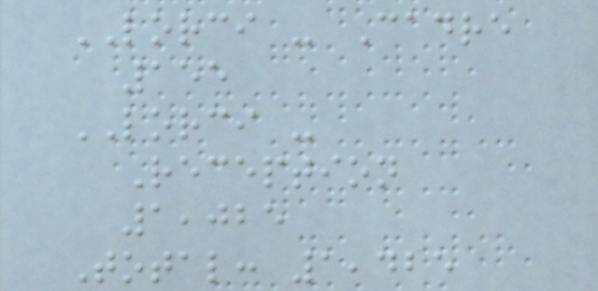LORCI - Cadre
155
LORCI -
Reception
1,025
Total: 1,425
